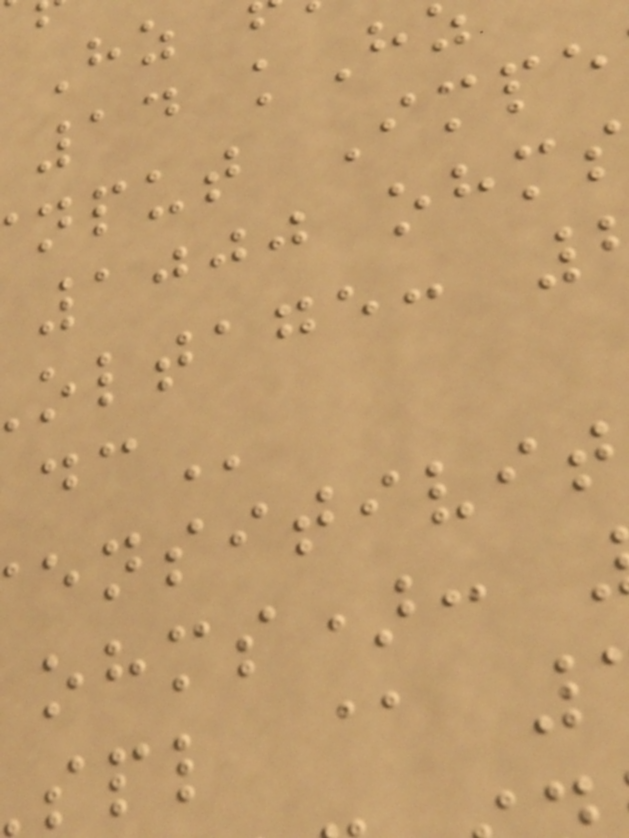14 kH
nput Impe
1000 ohm
oltage:
ohms):
